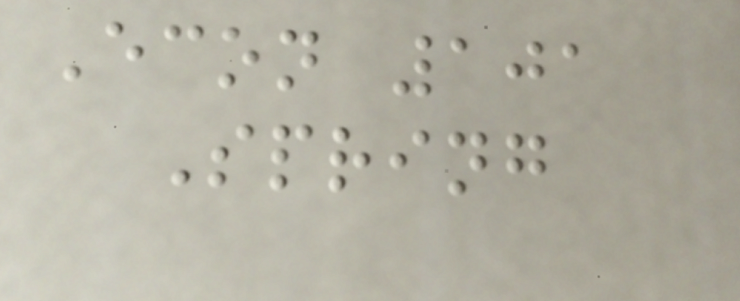Econ 101
Spring
